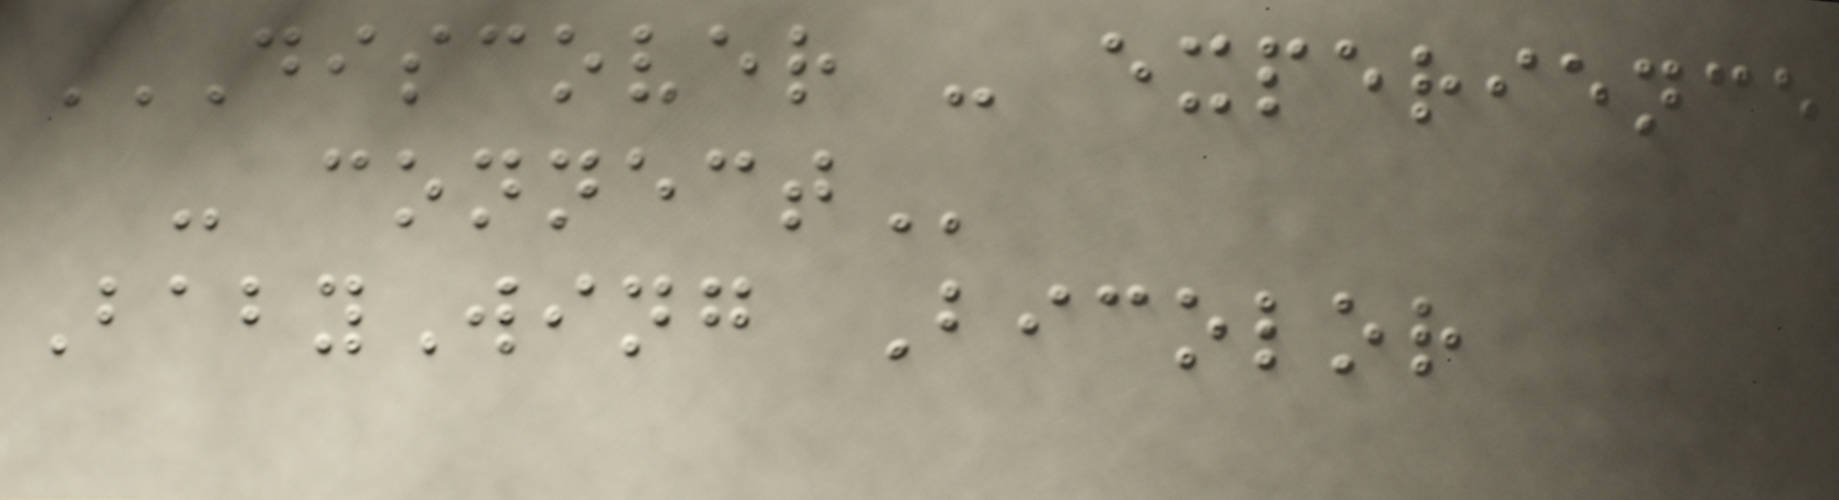DISCOVER - EXPERIENCE
- CONNECT
BabyWing Bicolor
